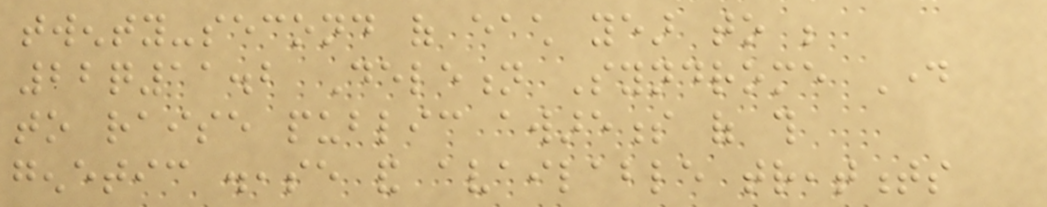twenty-second of each year to be
22q11.2 Deletion Syndrome Day
to raise public awareness of this
genetic disease and available treatments
